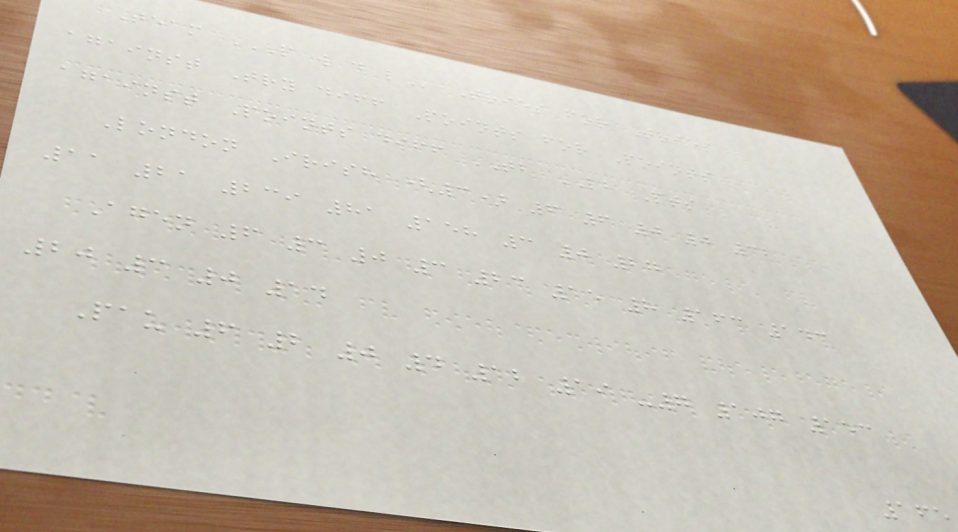Team P W D L Tries for Tries
against Try diff Points for Points
against Points diff TB LB Pts
London Irish (3) 6 6 0 0 32
11 21 239 81 158 3 0 27
Agen 6 3 0 3 23 15 8 163 143
20 3 0 14
Pau 6 2 0 4 12 19 -7 107 153
165
